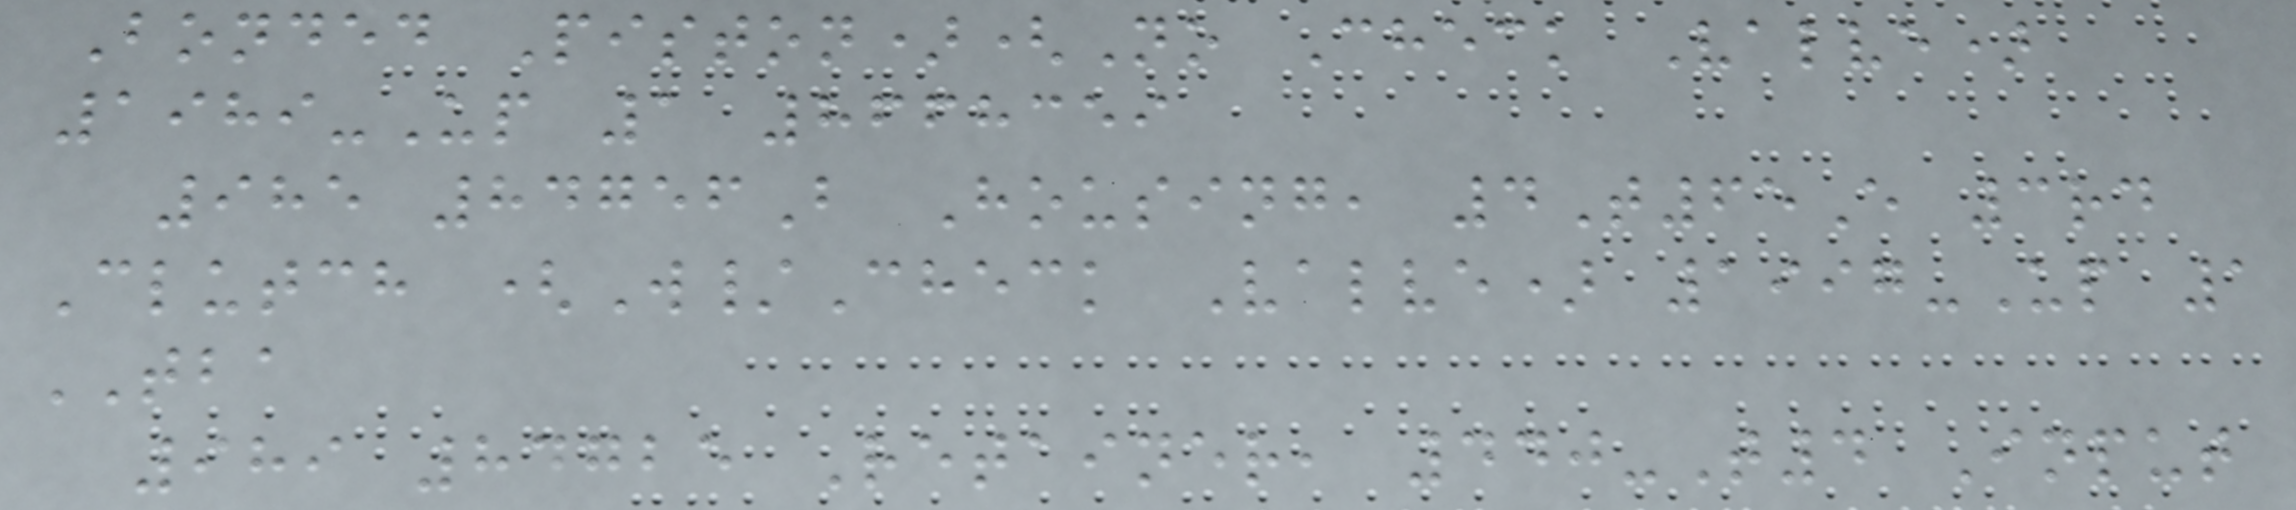Bonded Piston)(No Check Valve)
1989-Up 1 8668359
985 84756B Housing, 4T65E 3rd
Clutch (W/Check Valve) 1997-Up 1
TBA
989 84725 Retainer, 440-T4 Input
